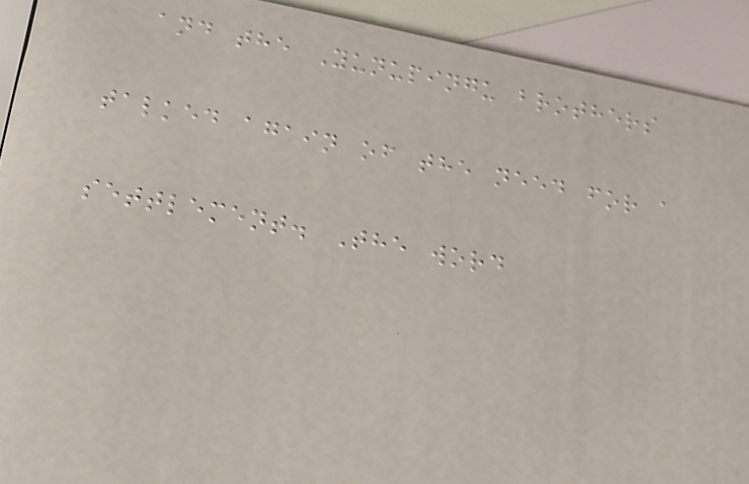and the Yunupingu brothers
talked again of the need for a
settlement. The word
